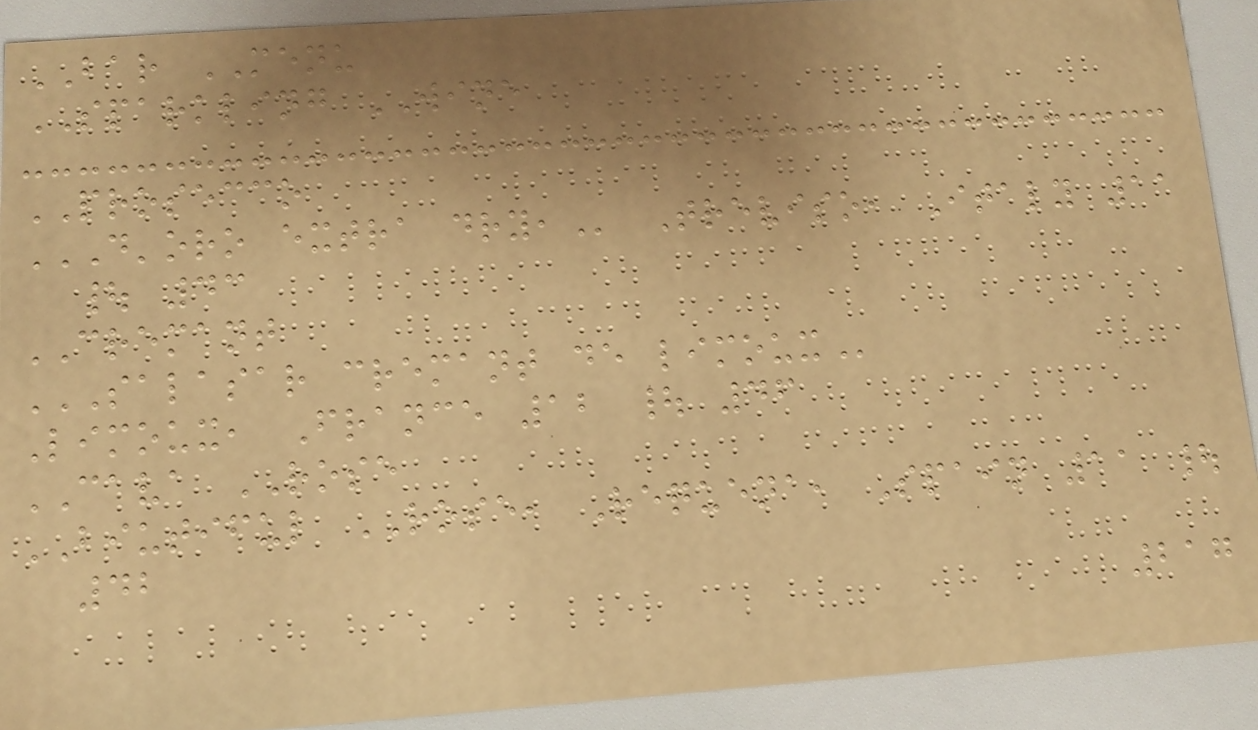BAR MENU
SPARKLING WINE
PROSECCO
D'ORO EXTRA DRY, Treviso, Italy 11
| 43
CREMANT
SALASAR CREMANT DE LIMOUX
Limoux, France 12 | 46
CAVA ROSE
BIUTIFUL ROSE, Requena, Spain 11 |
42
217
